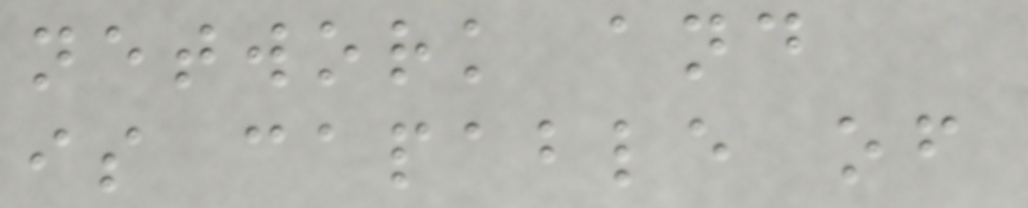network and
is capable of
